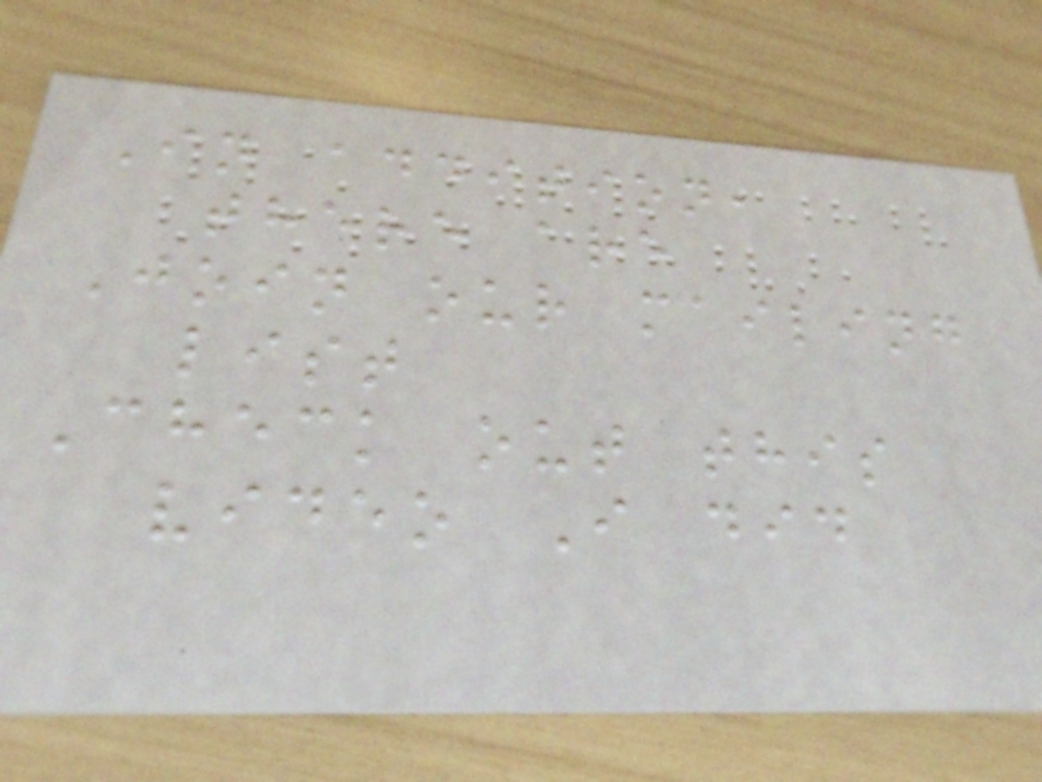In addition,
there are
Join our mailing
list
Check out this
video I did
